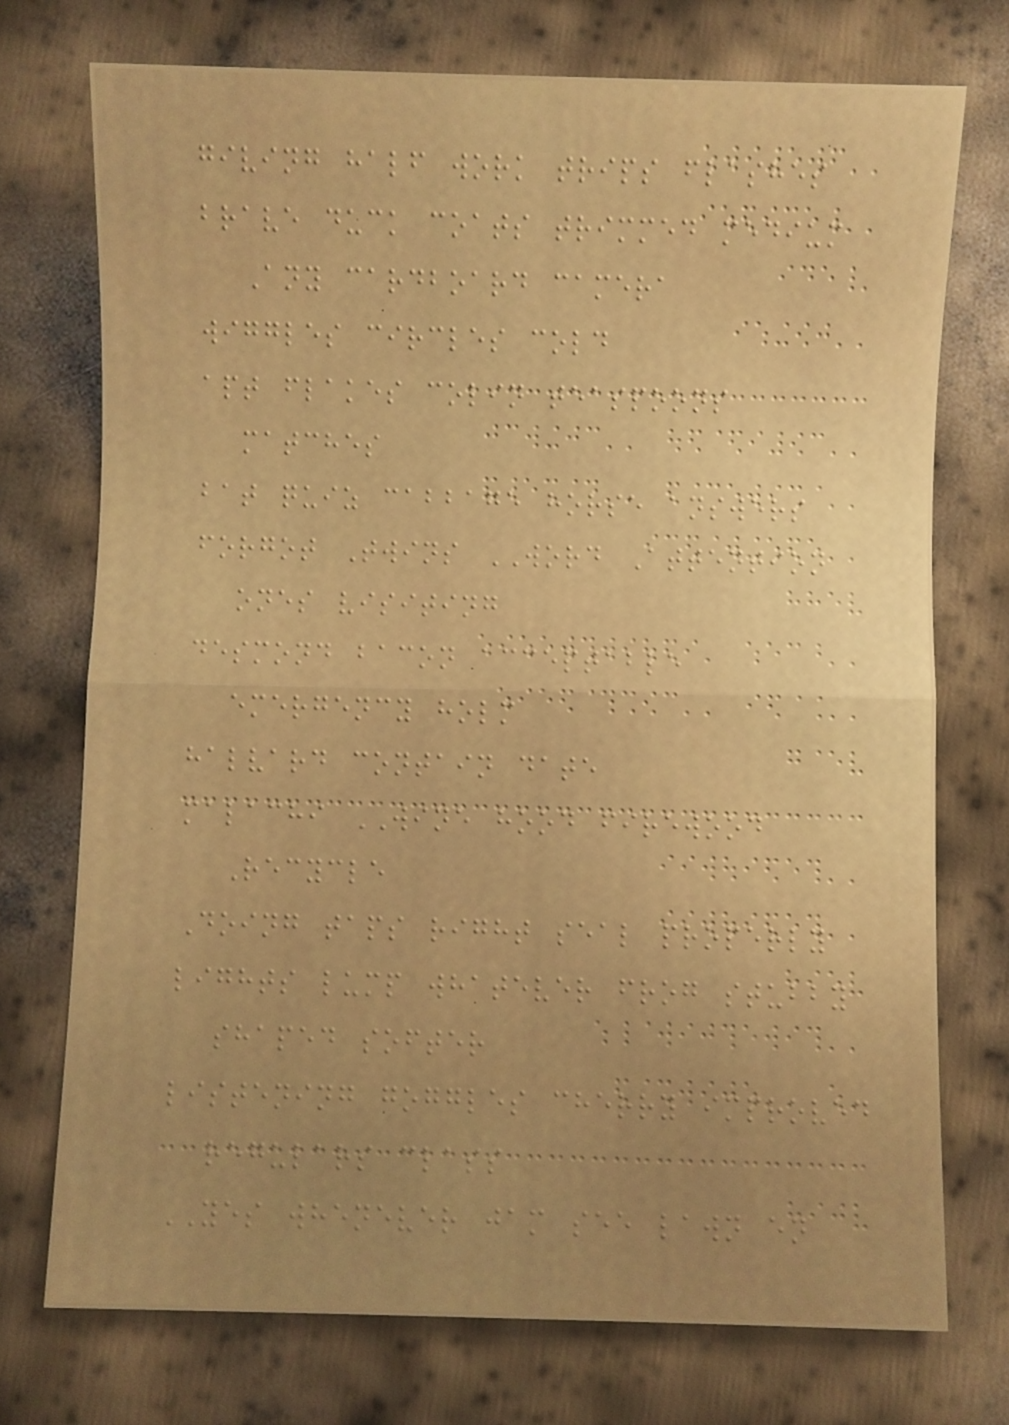giving half work trips flashes
brave duck coats trimmed medium
Any cardboard camera
wiggles circles cold
apt flakes colin teaspoons
matches
bat quiz cabbage horse answers
forgot Twins WORD Attention
ones visiting
desmond bacon acceptable
emergency holm
halvard contain date
malachi WINE hood firewood
Recycle
Doing taps right seal properly
lights lump whatever frog stubby
shaped softer
listening goggles cherry improved
regulars class
YES whenever jam see lawn en
